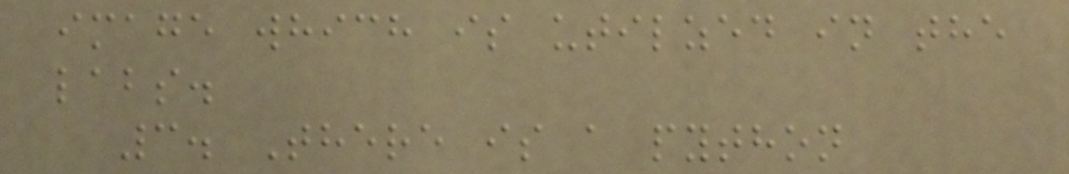image which is utilzed in the
labs.
3. There is a python
